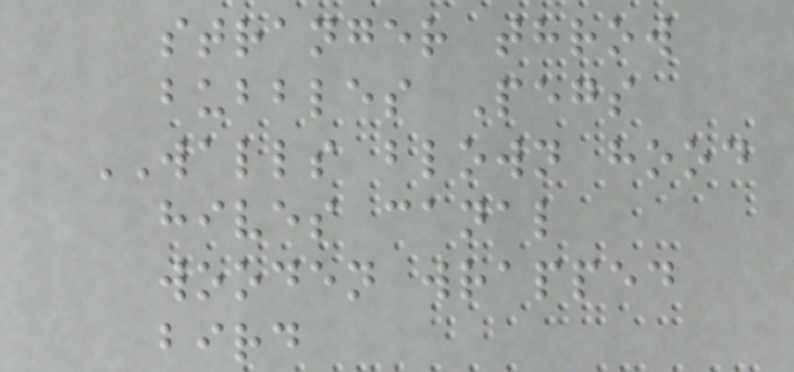stranger throw
bubbles Pegs
WALLS blown hood
hives canal
wooden wrapped
bird
